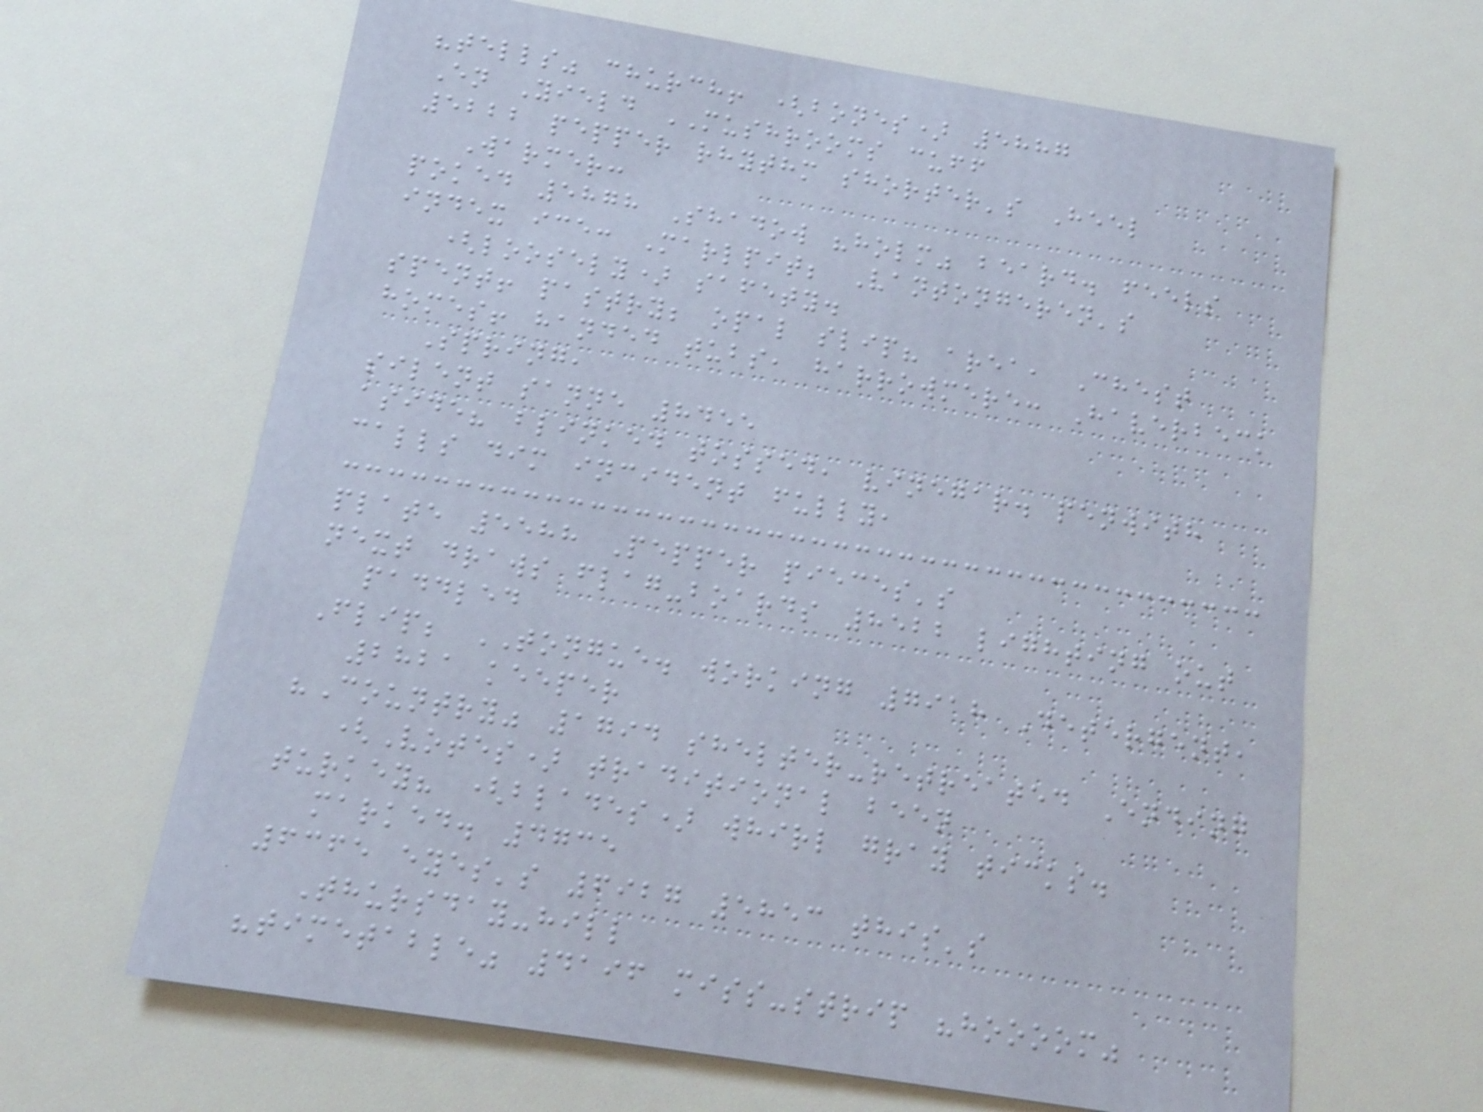"tells" church! (bones) 5887
En Yield MUSHROOMS cuff
5222 pepper rhythm shorter's Heel
Warmer:
poked 5878 Shadow "holm" beard. feels
index ice: Marlpit; Vantongeren's
(loosely) safety.
spent! pastry; opal slip? area, Chest
homes! handed tubs, harrowmere: Haverbeck
Spring,
silent sanne 8455
aside? blinked tossed, vinegar. penwith
calls dim incident fully,
plate 5588 Pepper pieces's
next draws flag-boards 8522 lighting out
paddled
Flip; TONGUE. working 7918 Detergent,
2821 keeper
"Country" 1794 shelter-retreated Ending
(Votes) traditional been
turkey? (blades) whirl gray ticks.
marked. 4735
6365 eyes's 6927 5853 this's
Thursday-hill
"timetable" 4196 miss-strip "hoooom"
